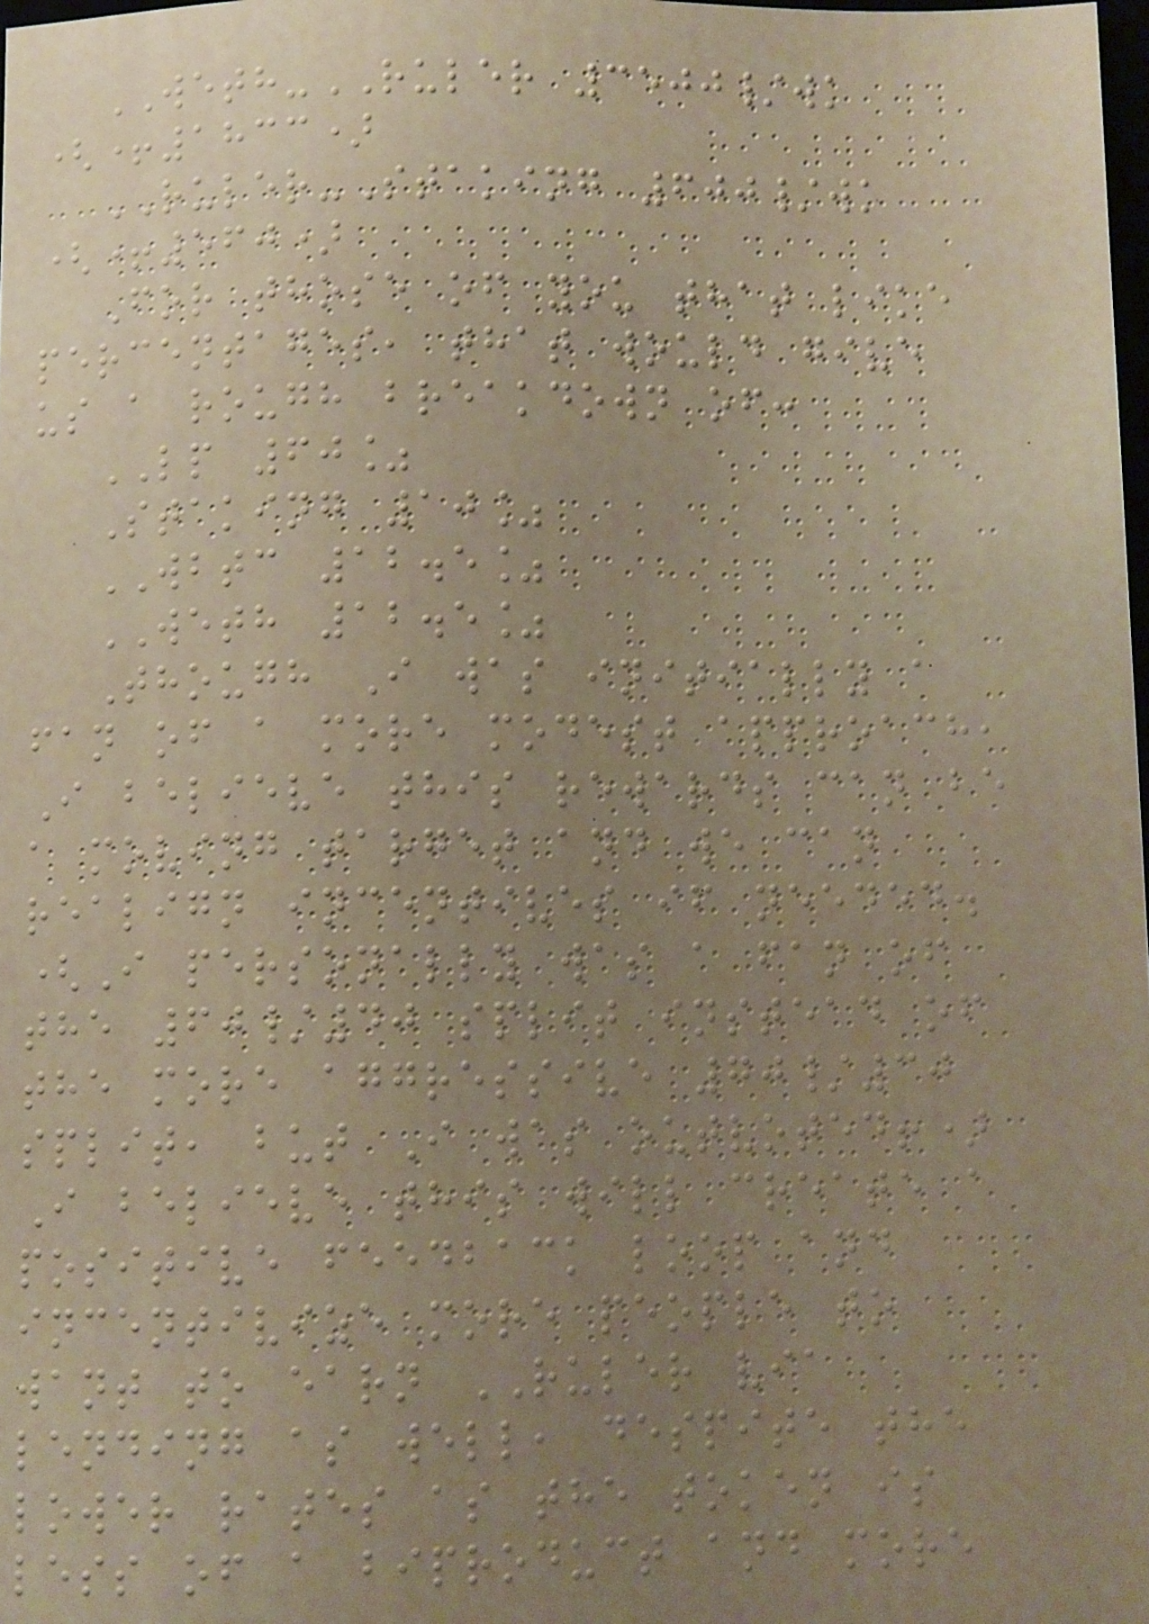WETH-RULER 3500/wk
(+1833)
RULER-Staking 600/wk
(+560)
For those of you that like
percentages, that would give
us a rough breakdown of:
LP 60%
Staking 10%
WBTC 12.5%
WETH 12.5%
Though I was initially a
fan of a more modest approach,
I believe this rewards can be
a moving target and we can
realign incentives if needed.
(I personally was a fan of
the 60/40 split instead of
the more aggressive 70/30
split, but I was outvoted!)
I believe this will create a
positive feedback loop and
incentivize more people to
want to earn RULER via
lending as well, despite the
lower rates as the token is
less of a biproduct and more
